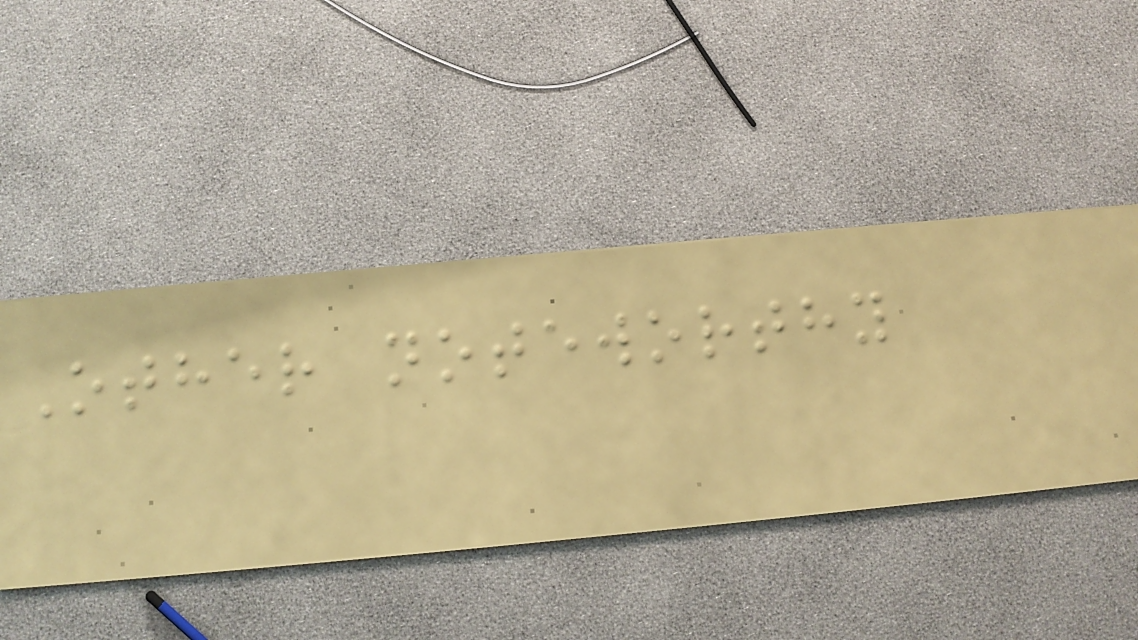Other noteworthy
